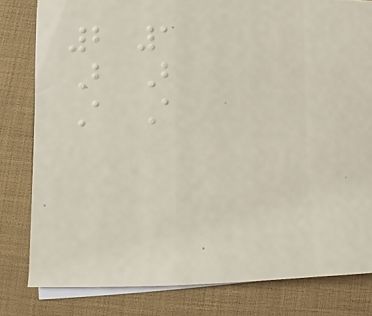2 1
B B
A A
